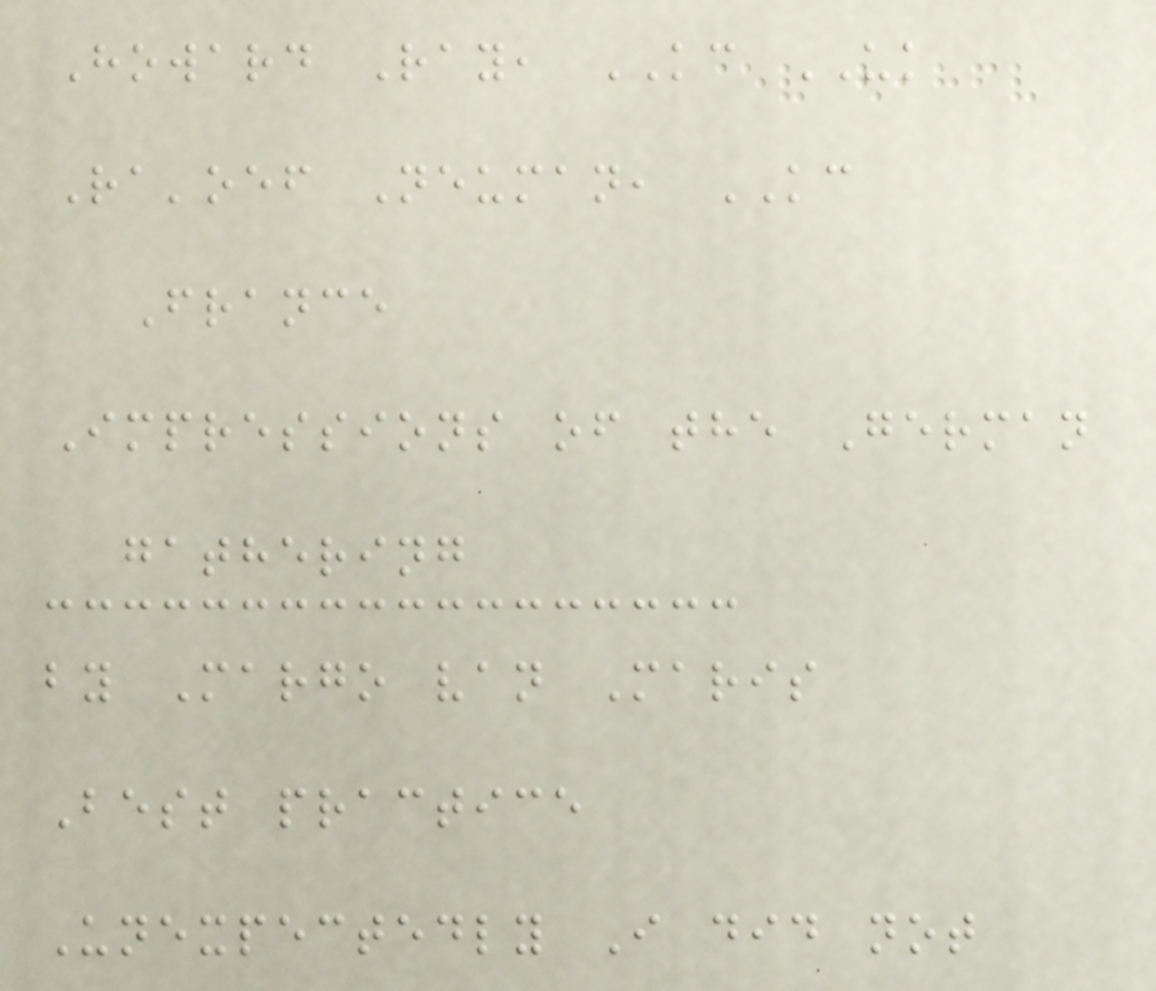Howard Ray, KC UK
Ra'oef Neuman, KC
France
Impressions of the German
gathering
by Margo van Maris
Best practice
Unexpectedly I did not
